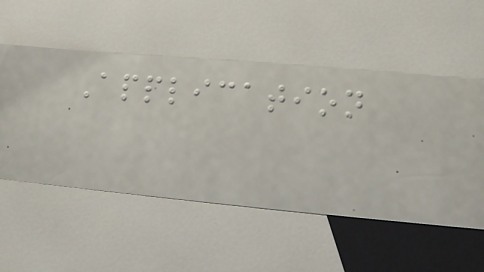Application
